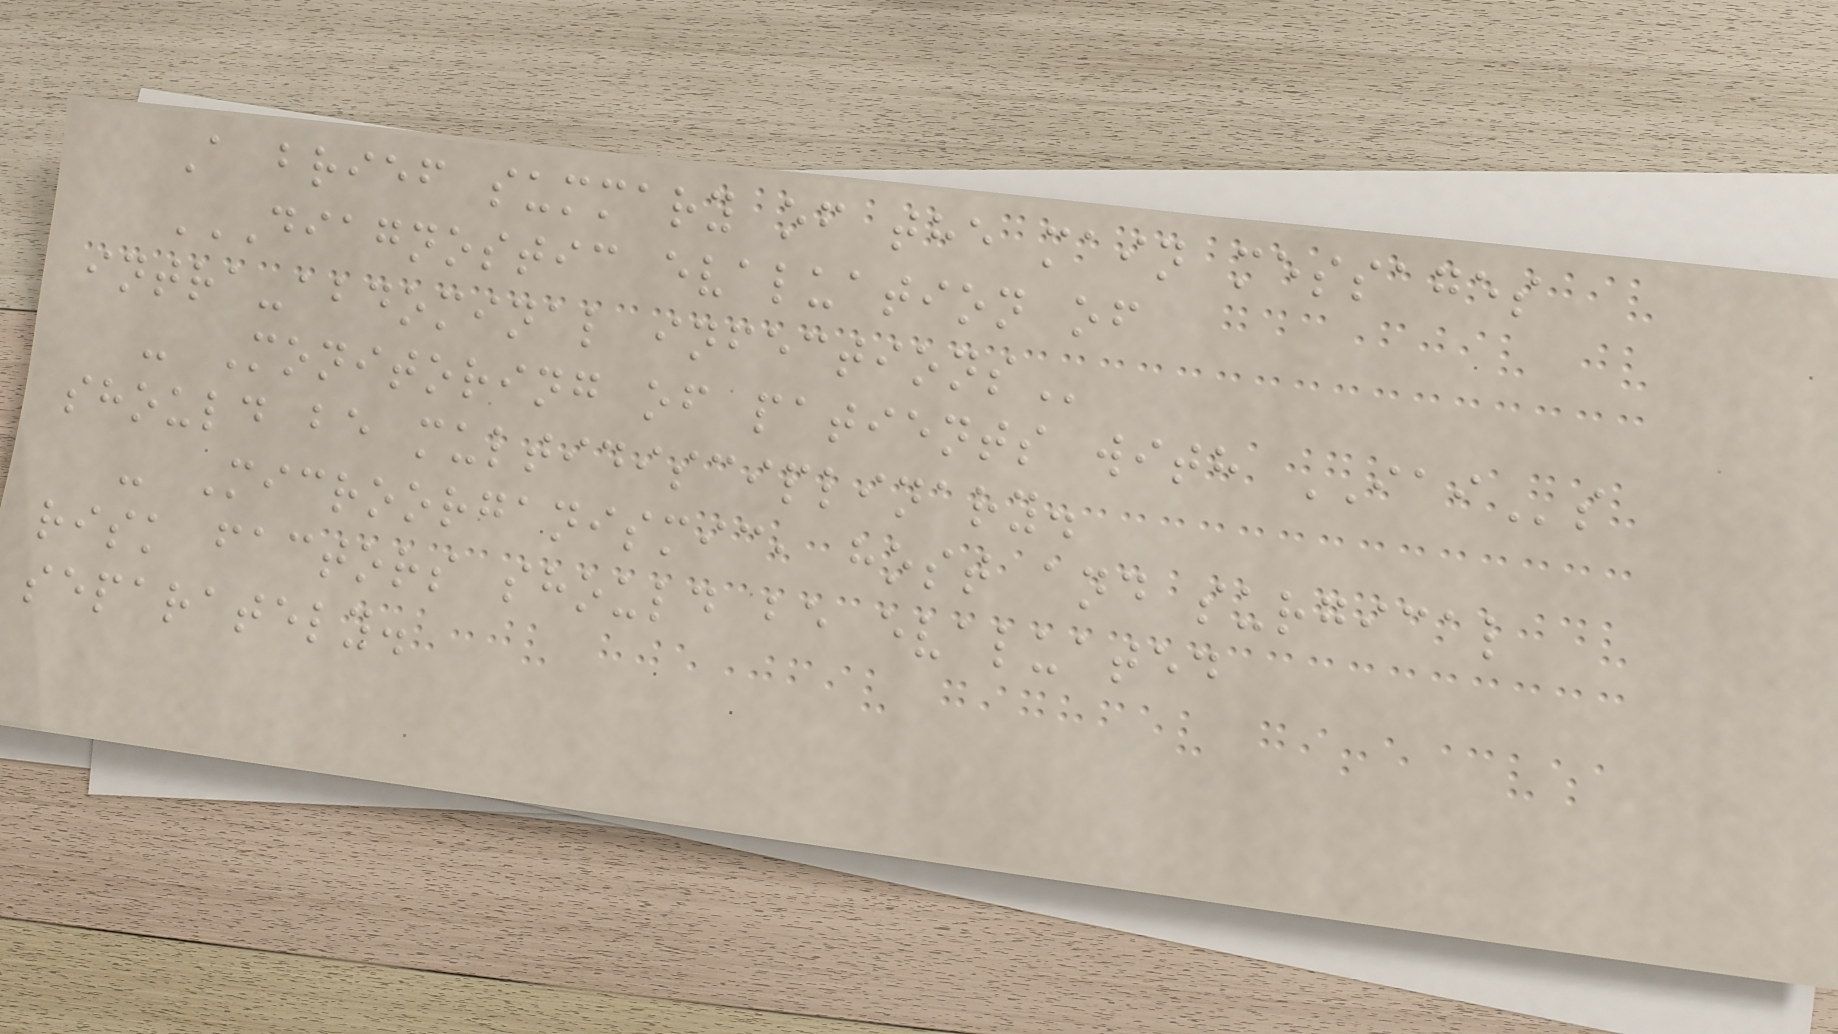A brief summary of the main messages
DIAGNOSTIC EVALUATION OF
INTRA-ABDOMINAL INFECTIONS
- Monitoring of patients with IAIs
should be multidisciplinary.
- Microorganismic, host and surgical
risk factors should be evaluated
separately.
